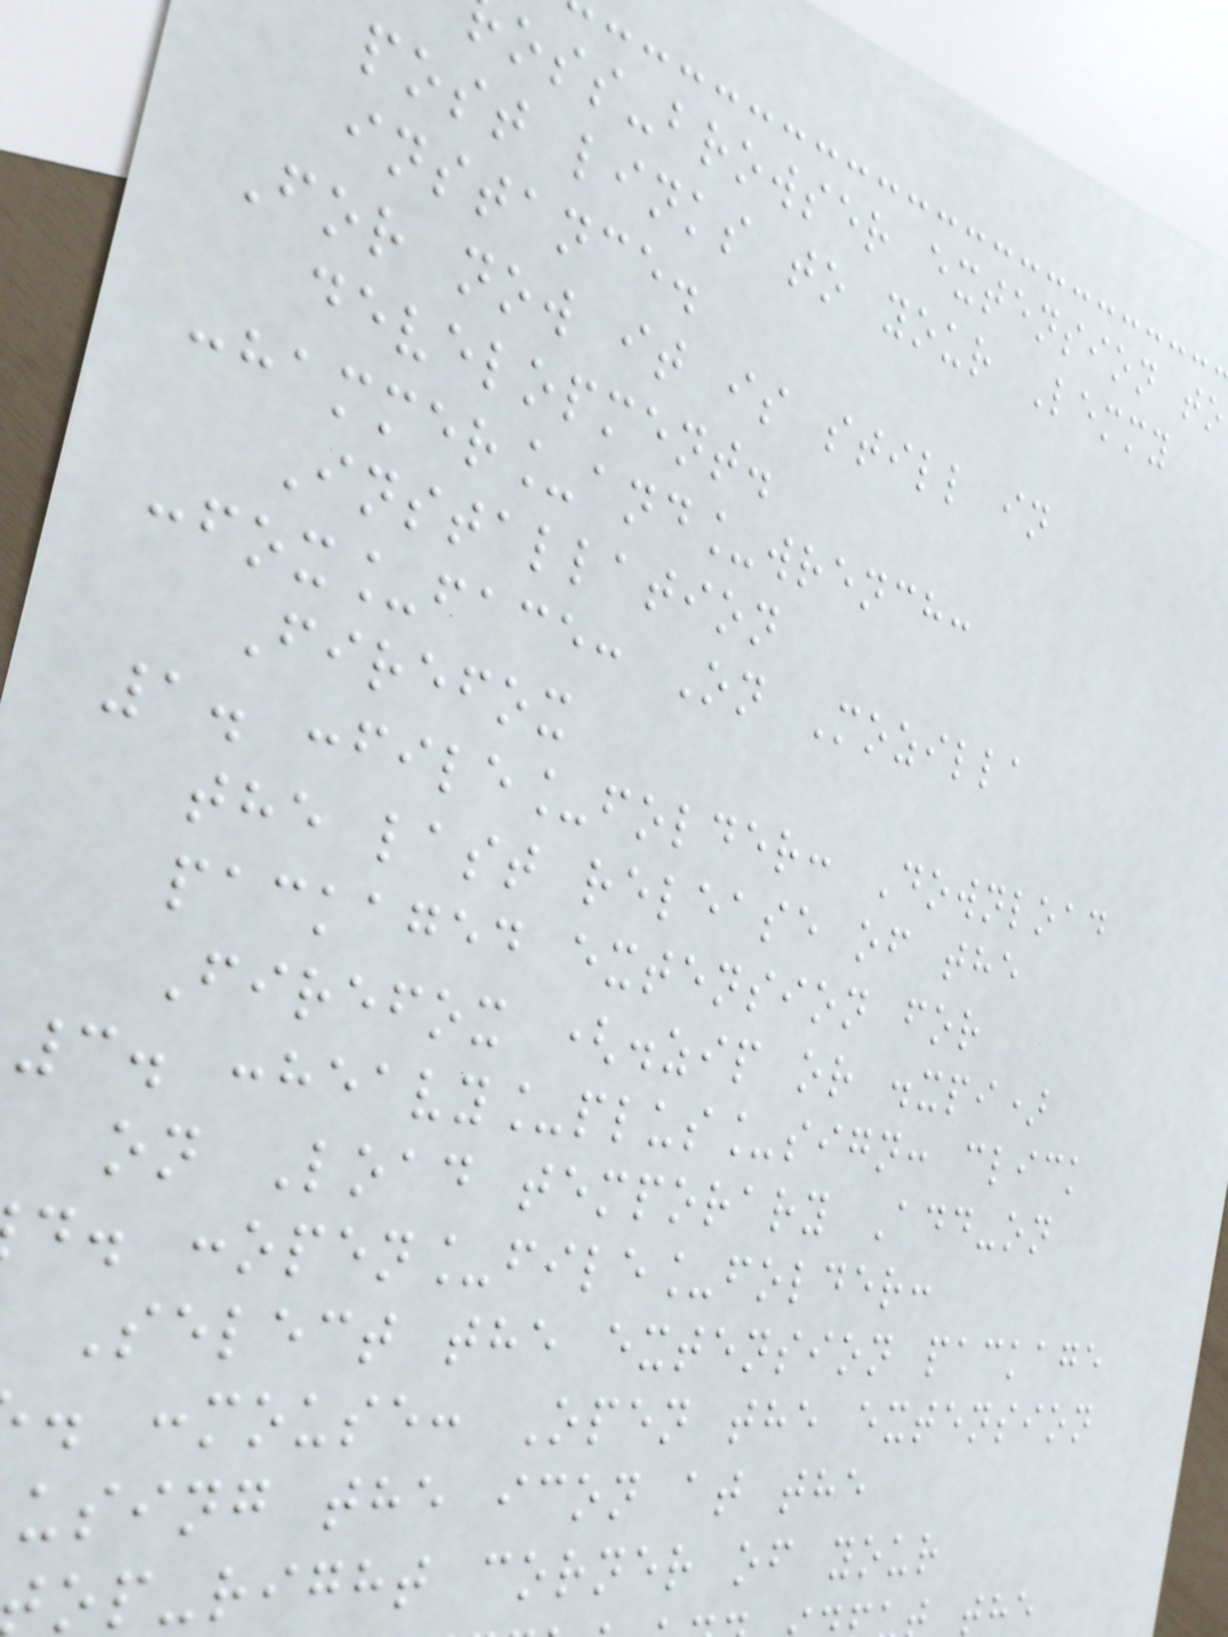oss-browser extension to
post links to your Lemmy
instance.
For now it is still in
development.
:hammer_and_wrench:
Installation
:fox_face: On Mozilla
Firefox
1. :file_folder: Download
the last release of the
packaged extension for
Firefox (.zip or .xpi)
3. :heavy_plus_sign: click
on Load temporary Add-on
d. :open_file_folder:
Select the extension package
. :mouse: Open the extension
using the icon at the
op-right corner of your
